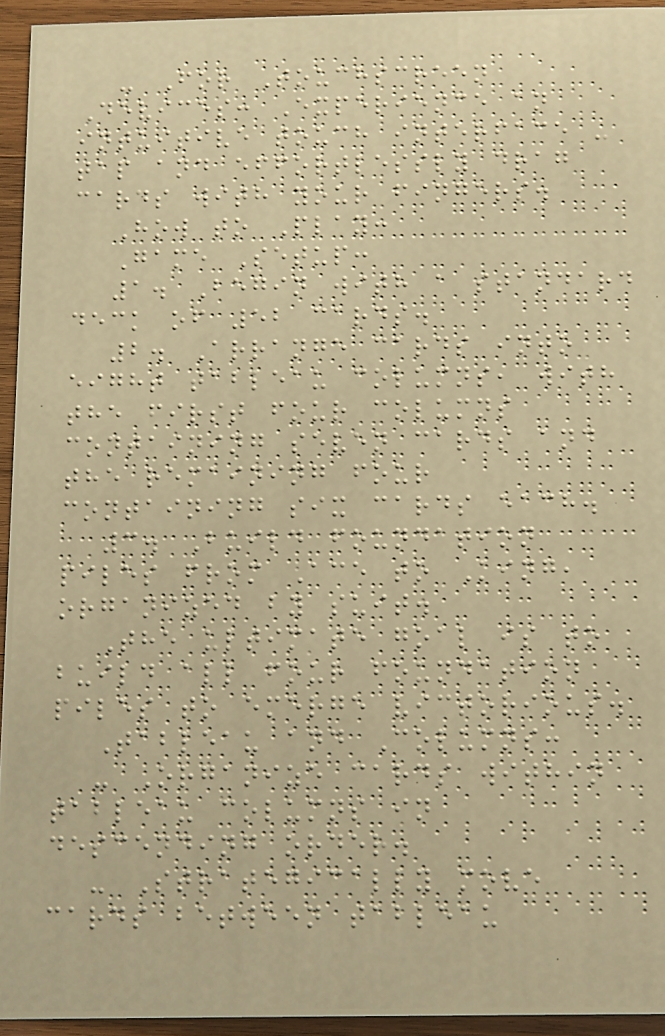- For Touchscreen
Devices: Experience an
intuitive touch interface -
tap and effortlessly drag
cards with your fingers.
How to Play:
Game Setup:
1. Begin with a standard
deck of 52 cards.
2. Arrange cards into
eight tableau columns, with
the first four columns
containing seven cards and
the remaining four
containing six cards each.
3. Build foundation
piles from Ace to King,
organized by suit.
The ultimate goal is to
build all four foundation
piles to emerge victorious.
Tableau and Columns:
- Organize cards within
tableau columns in
descending order.
- Strategically move
cards between tableau
